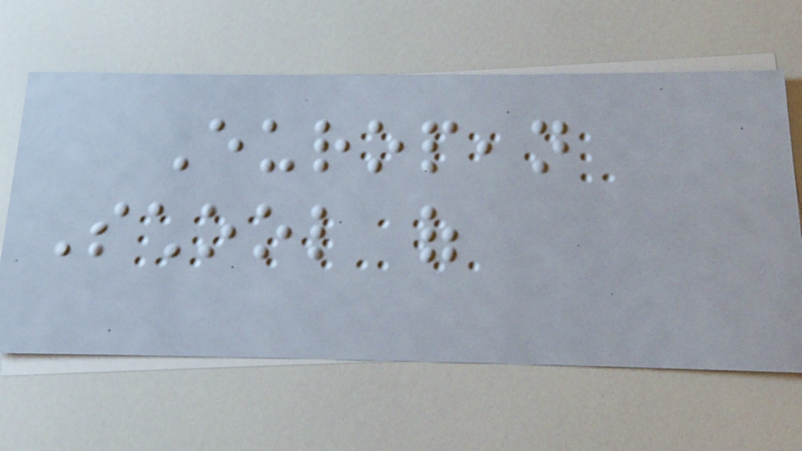European
School of
